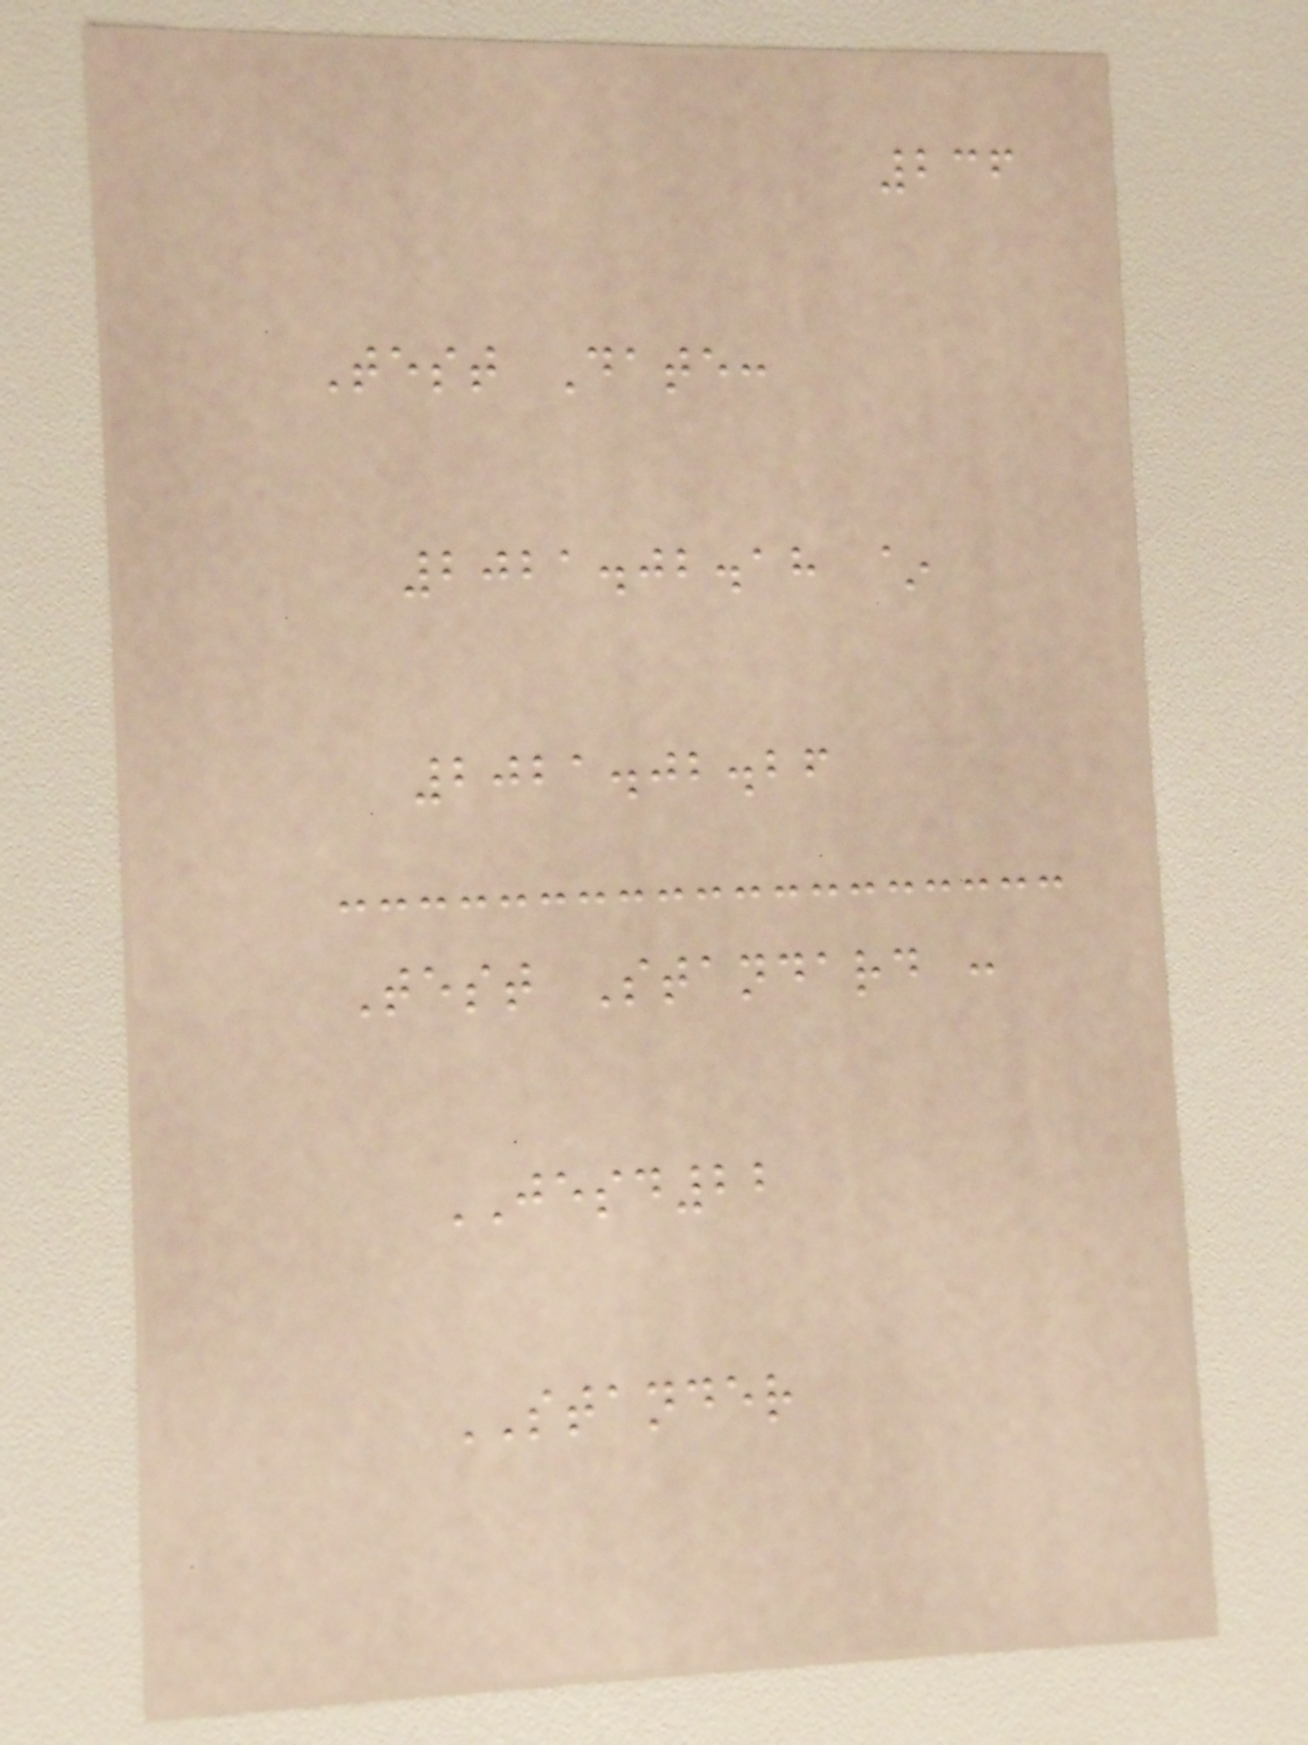236
Test Date:
2021.02.18 ~
2021.02.26
Test Standard :
JESD22
STANDER
